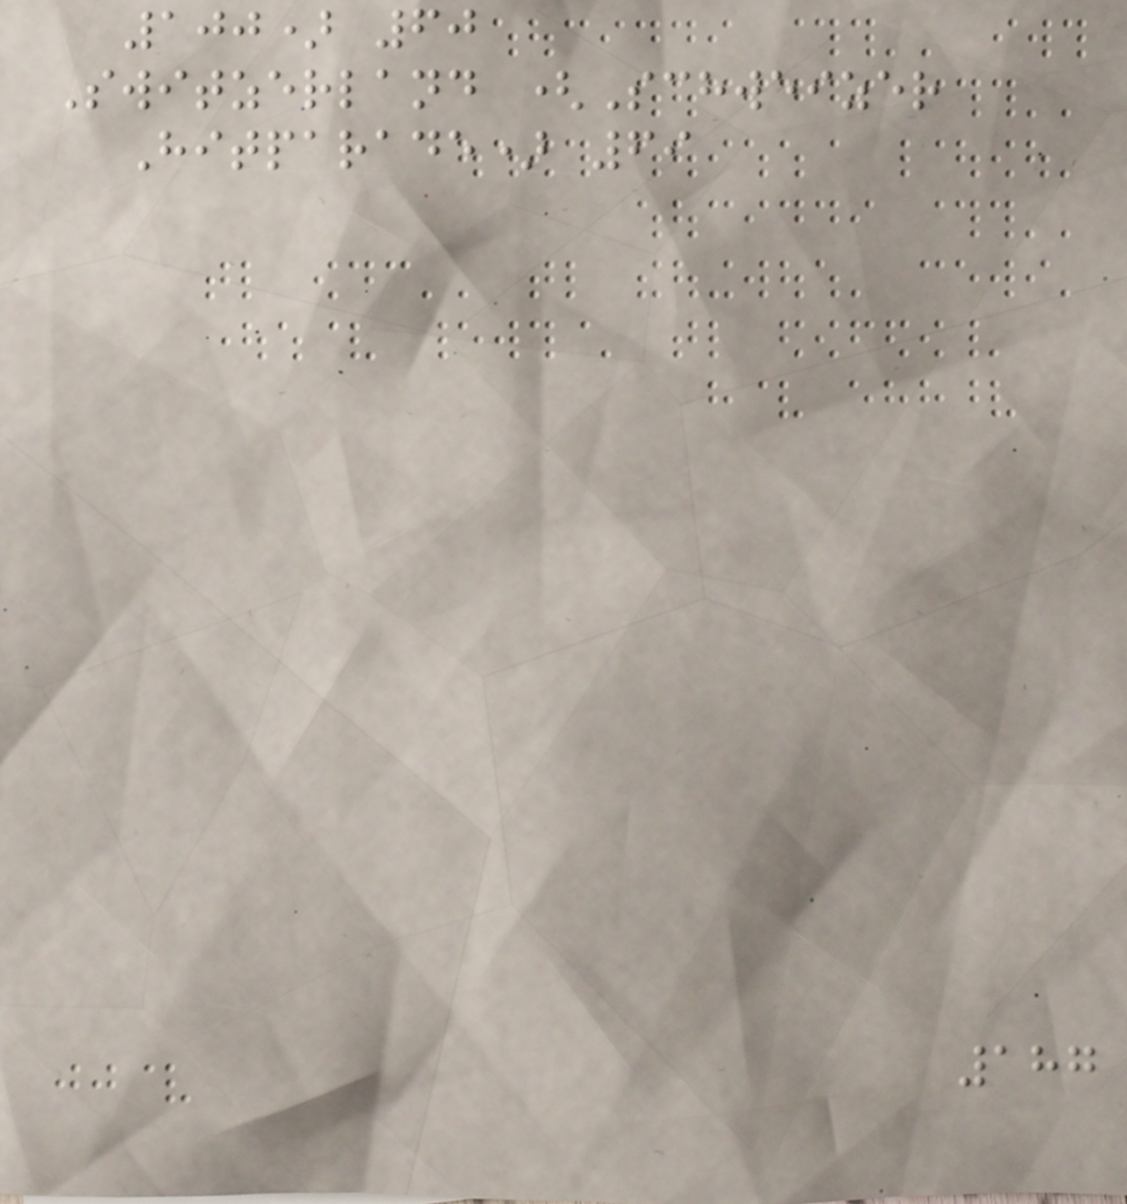100) 60
Switzerland (Schweizer
Hitparade) 69
187
